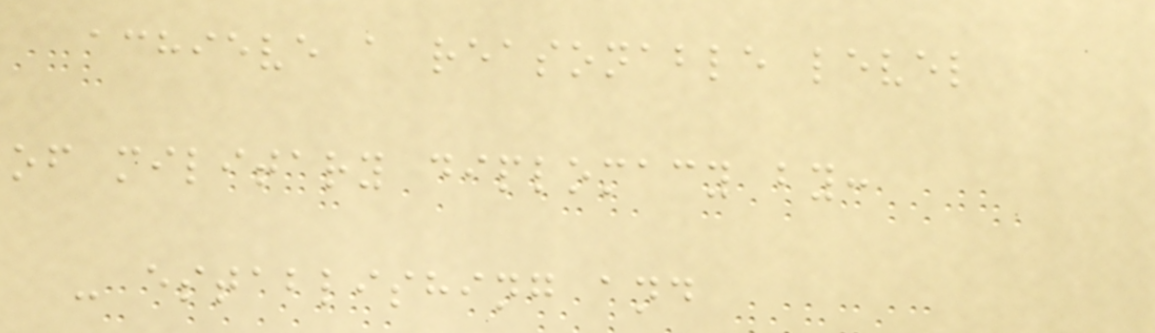achieve a reasonable level
of military diplomacy by:
- establishing and
